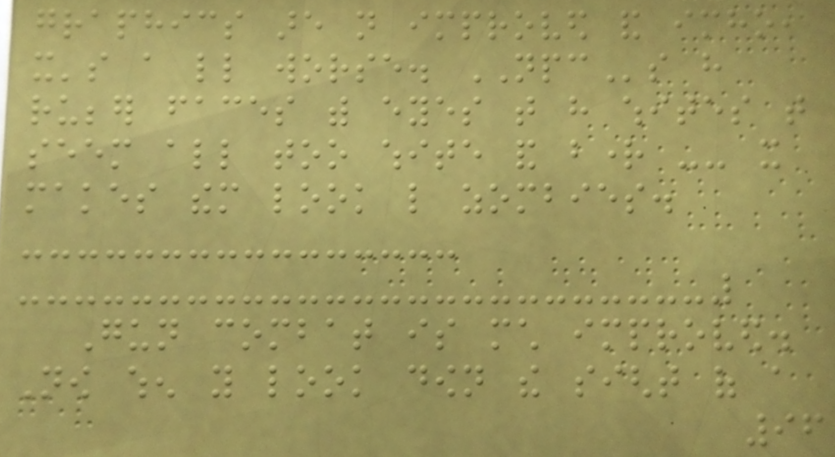graphics are not improved and imho,
it's a little worse. NPCs have
rubber faces with eyes that have whites that
seem all too white and bright -- it
makes them look like zombies.
Gun combat is much improved.
Now when you look down the sight of a
96
